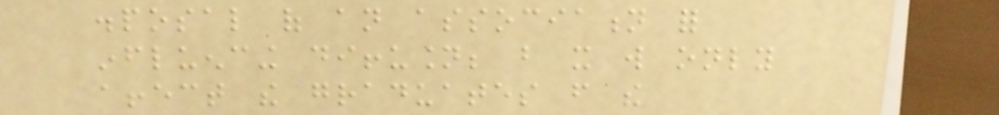disposal of an association for
influencing diffusion; but it will only
affect the graduates from the
